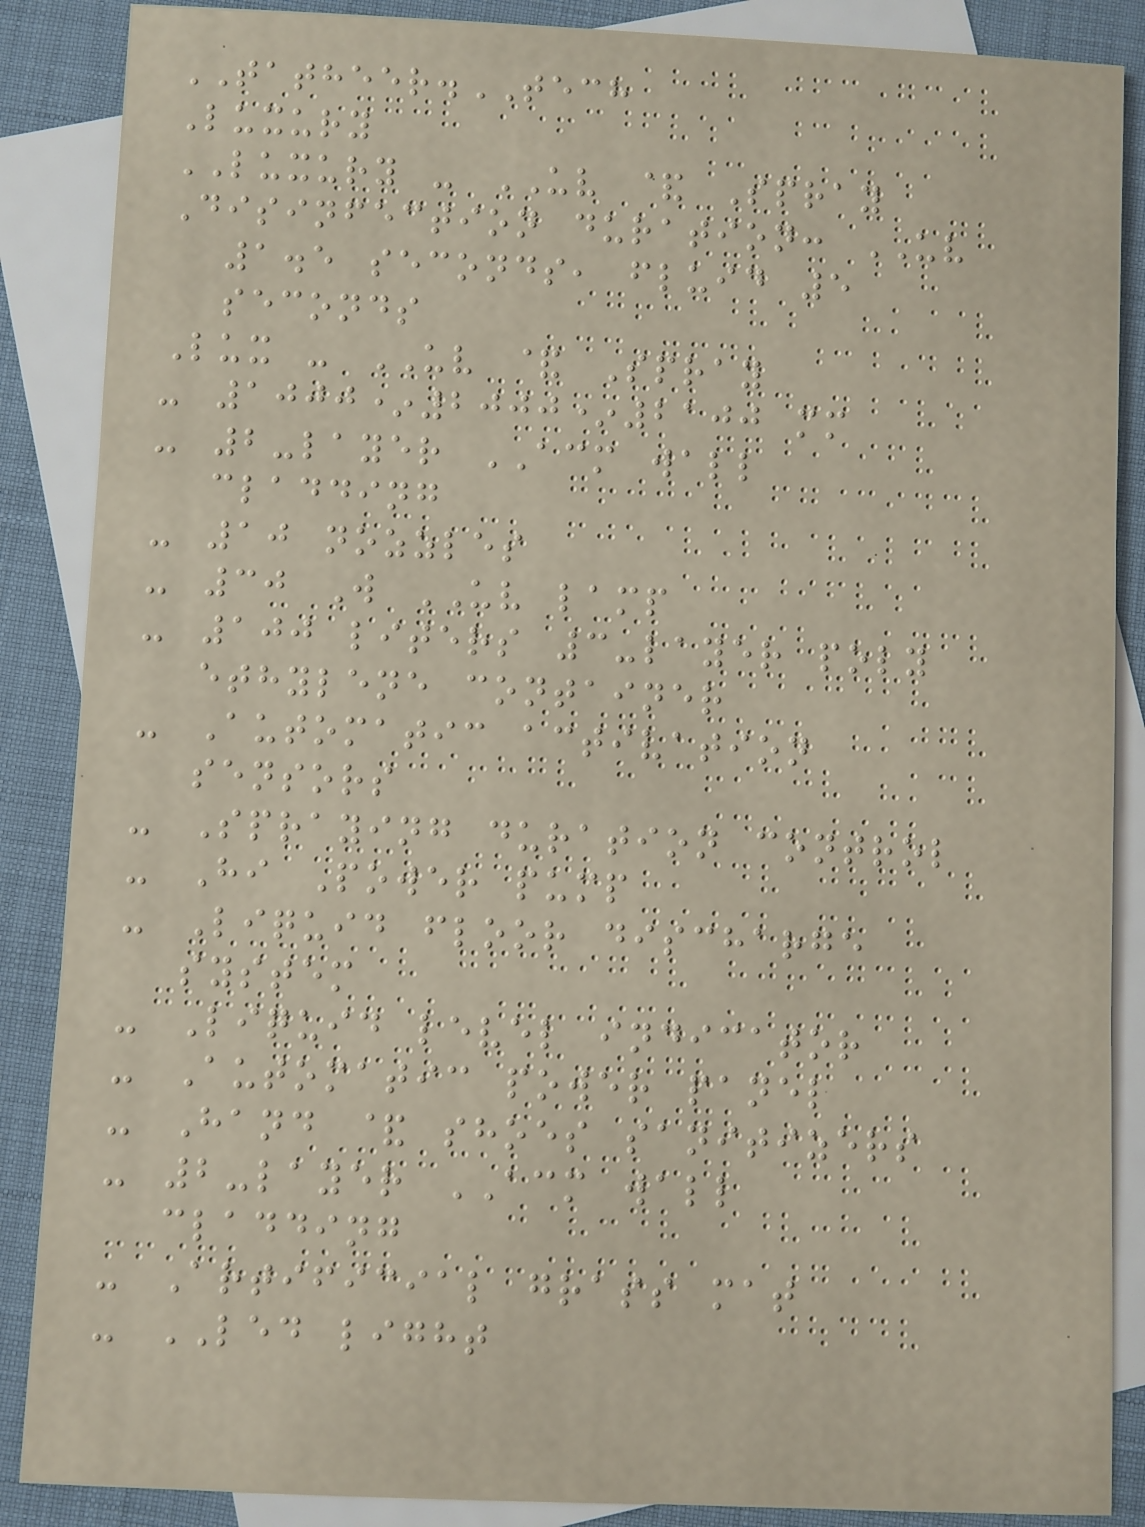TATHEER.TECH
Luxury
LUXURY - UV & Spray
Disinfection duration: UV
1.5 seconds, fluid 5
seconds
Lux - UV & Spray
- 1000*2000*2100 mm
- 2-layer ACM wall
cladding
- 10 nozzles
- 30 W UV lamp
- 100 liters 3-layer poly
ethylene container
- Automatic activation
sensors
- Spraying duration control
- Hi Power pump
- Liquid floor discharge
system
- Liquid level indicator
- Automatic power panel
- Hand & shoes sanitizers
- 2-layer ACM wall
cladding
- Artificial grass mat
- LED light
